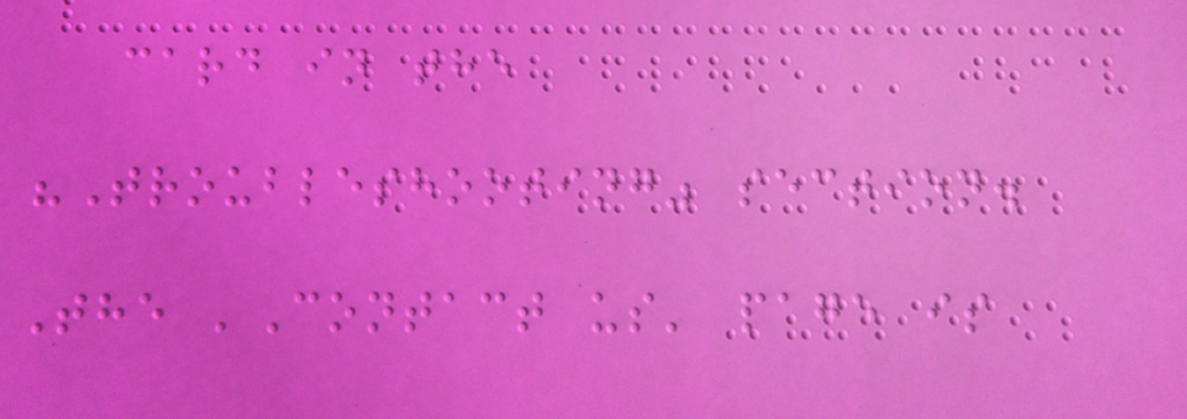card in the
"Troubleshooting" section.
The 'Contact us' page is
